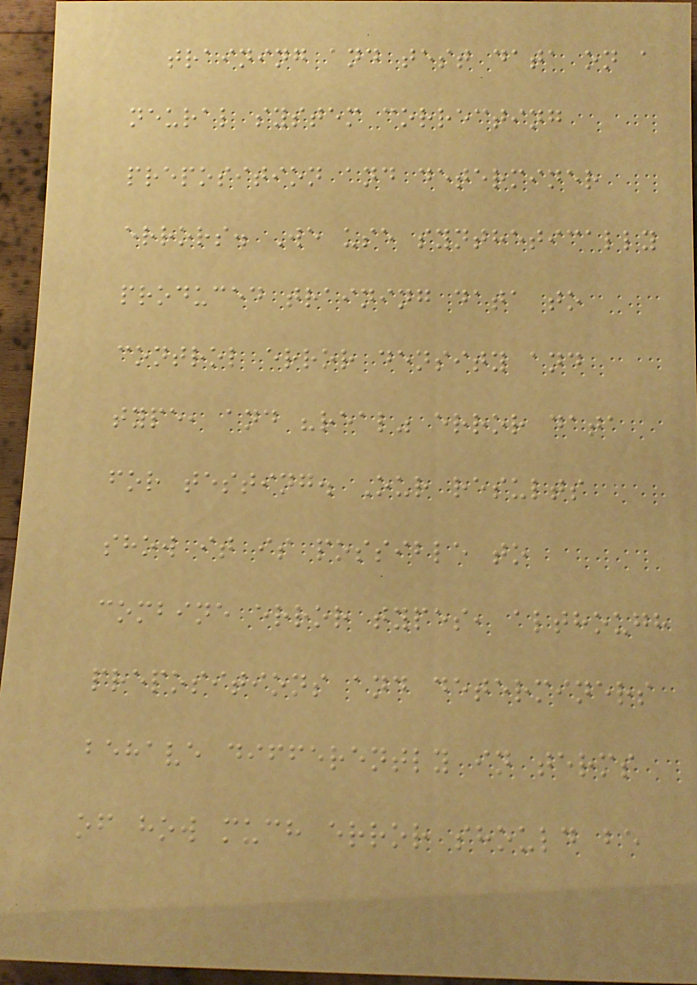training and test data on a
neural system correcting
preposition and determiner
errors. We use synthetically
produced training data to
control error density and
type, and "real" error data
for testing. Our results
show it is possible to
combine error types, although
prepositions and determiners
behave differently in terms
of how much error should be
